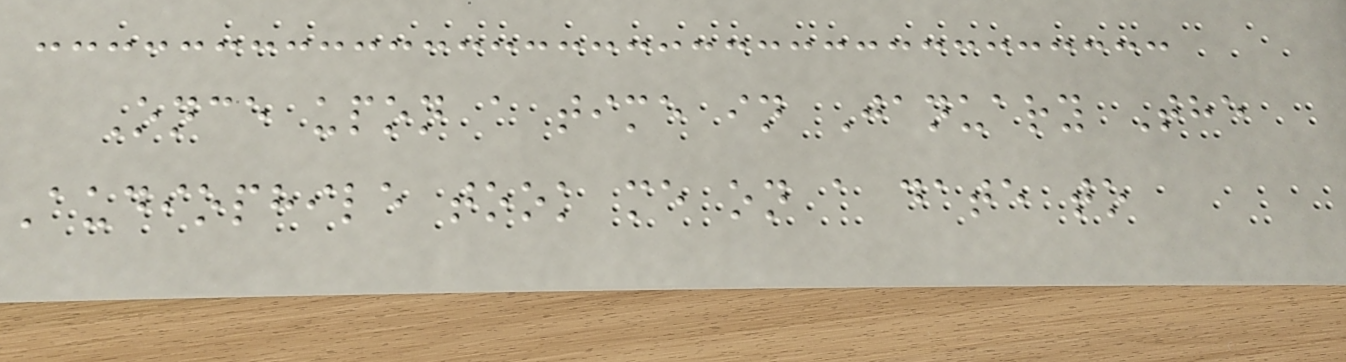Once upon a time in January The
Audiophile took me on a date to
